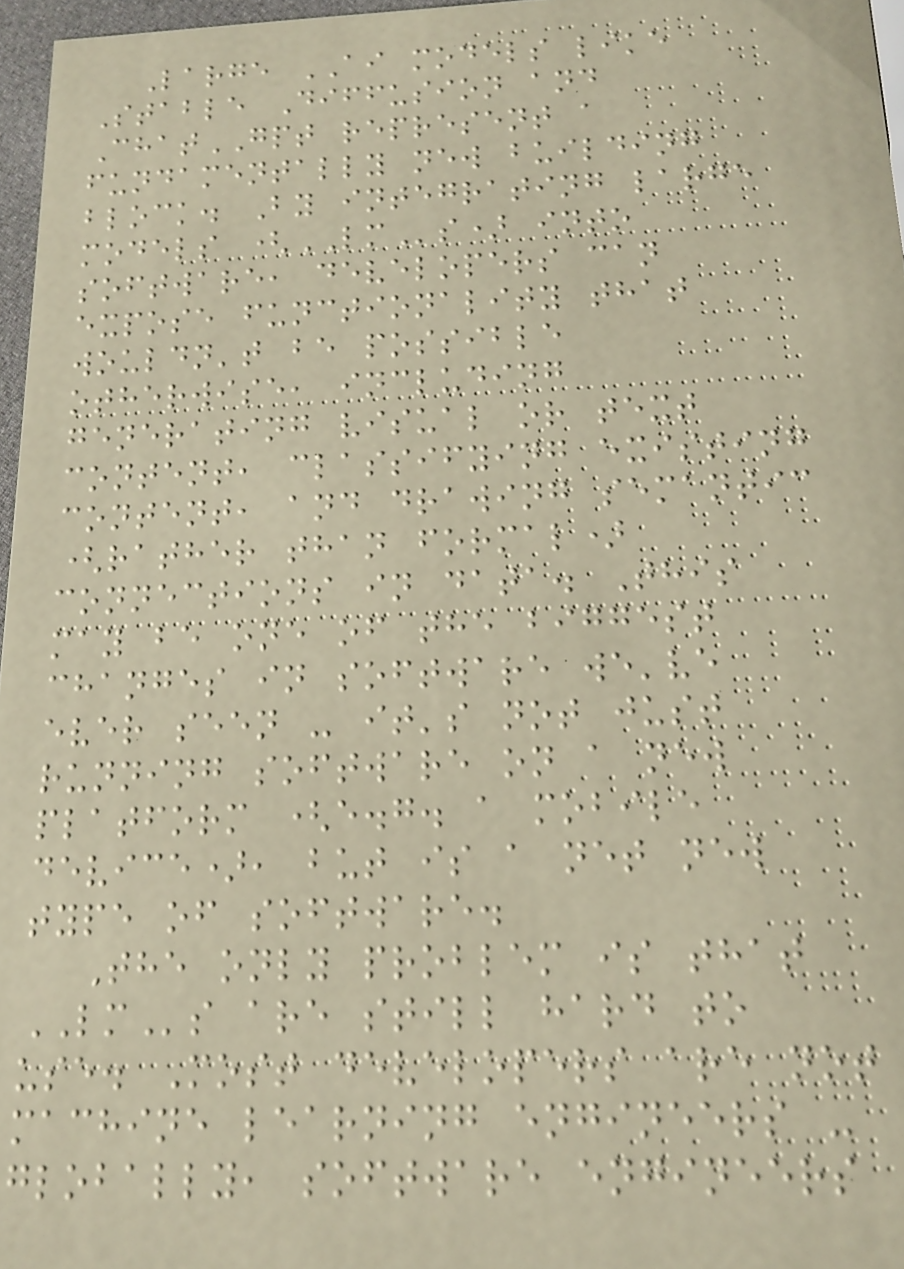Large AI models like
Stable Diffusion and
ChatGPT represent a
fundamentally new building
block. By integrating large
models (LMs) into
software, developers can
expose functionality that
wouldn't be possible
otherwise, including
generating visual or text
content, classifying existing
content, and drawing semantic
(rather than formal)
connections in data. This
may be one of the biggest
changes in software we've
ever seen - it's not just
running software on a new
platform (e.g. a mobile
device), but is a net new
type of software.
The only problem is that
LMs are still hard to
use. Most developers are not
machine learning engineers -
globally, software engineers
